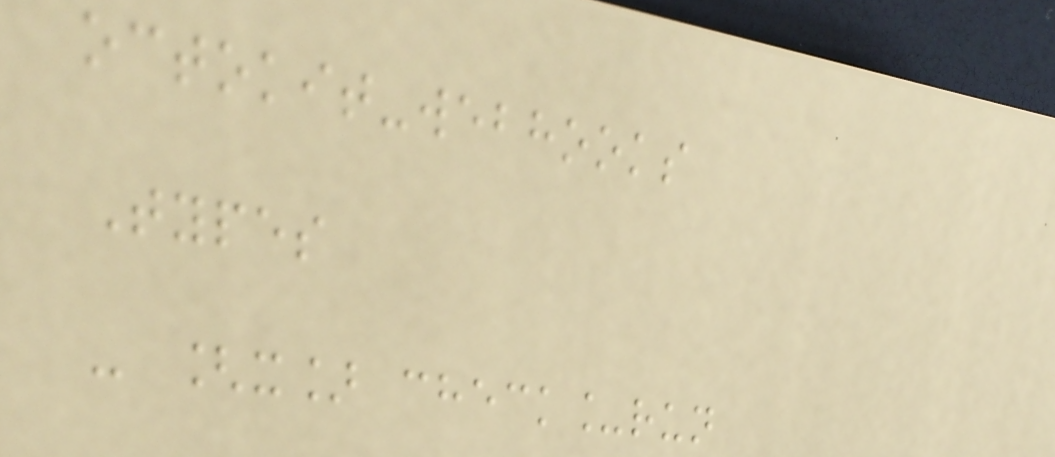octokit-webhooks
Types
- [x] check_run
